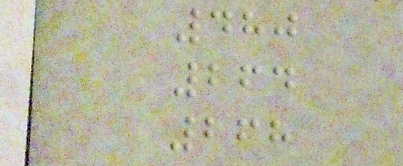480
264
268
